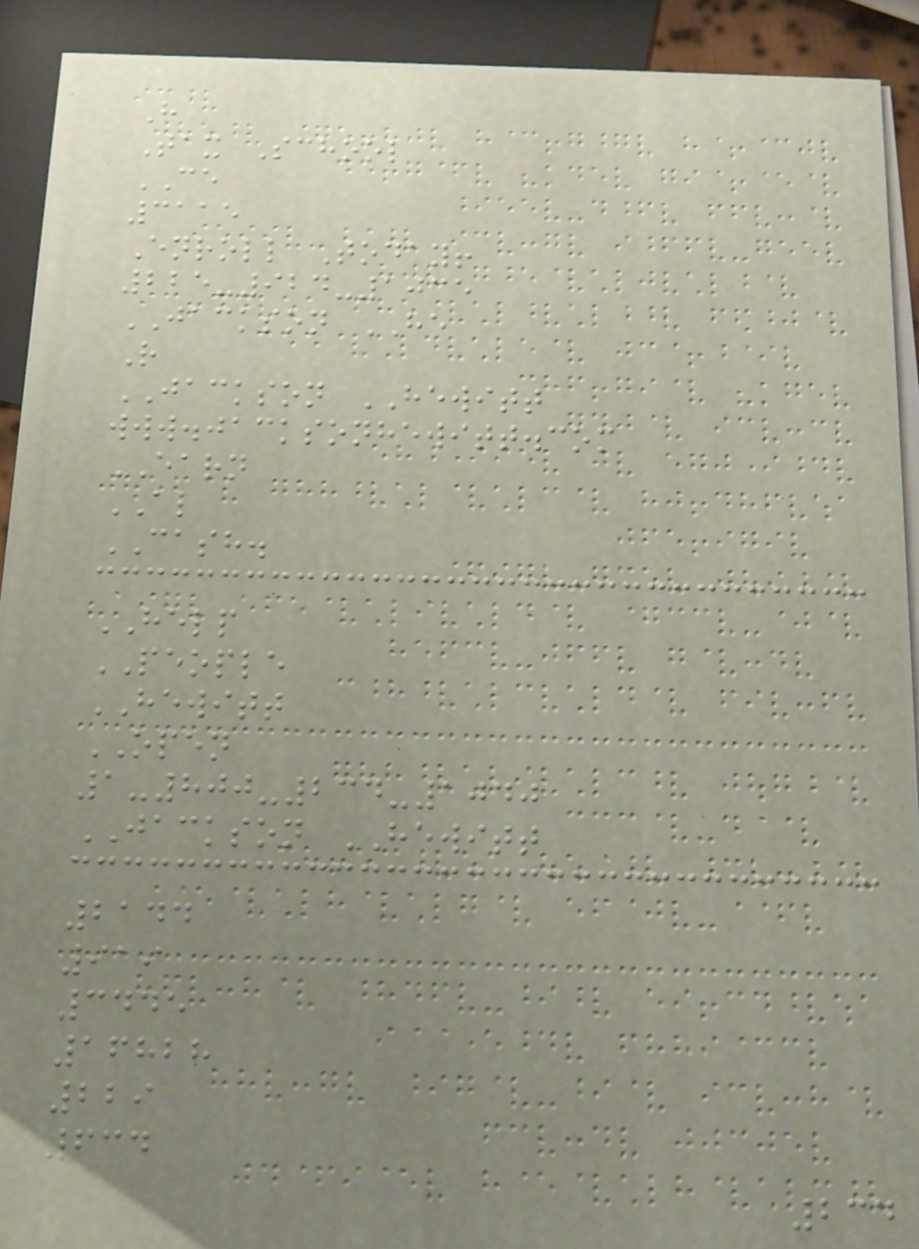H
Tax School
CE
3115
Enroll Today!
225-924-1035
JACKSON HE
R
JACKSON HEWITT
www.jacksonhewitt.com
EARN
AL
CASH.
HELP
PEOPLE
HEWITT
OPEN
1-800-234-1040
JACKSON HEWITT
2144
919
3445
16828
229
634
234
